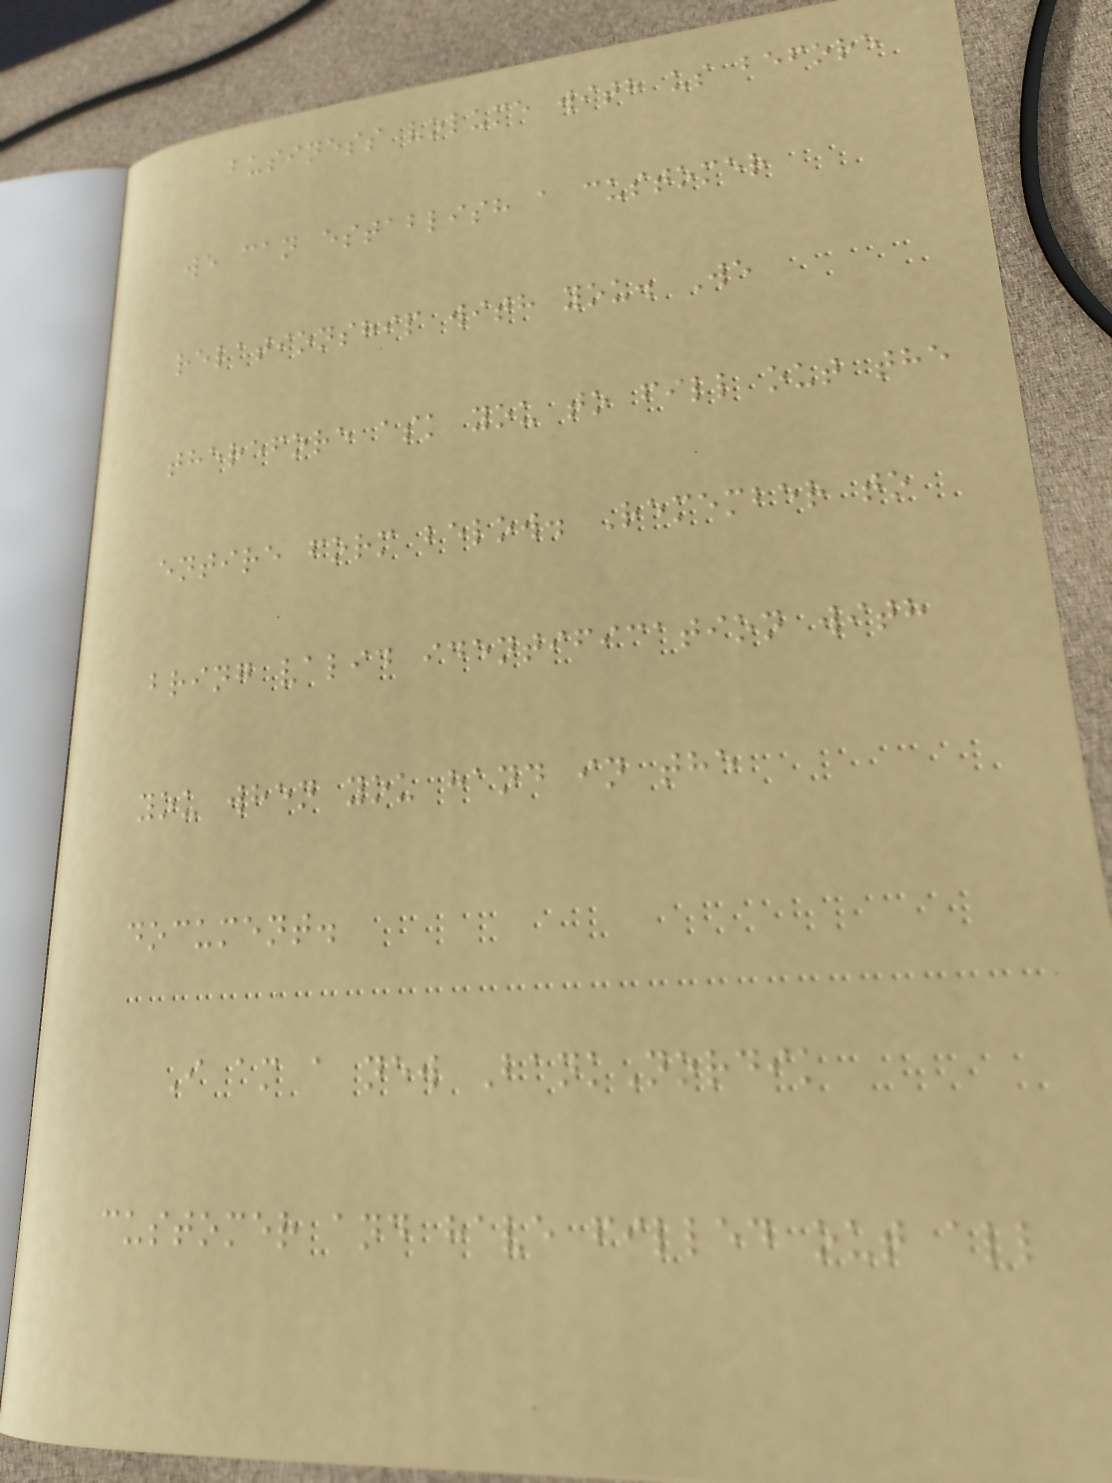business volume with us before
we can establish a customer
relationship with you. We
therefore ask you to fill out the
entire form below. Remember to
bring valid identification with
you when you hand in the
document.
I am a new BankNordik
customer and have filled out all
